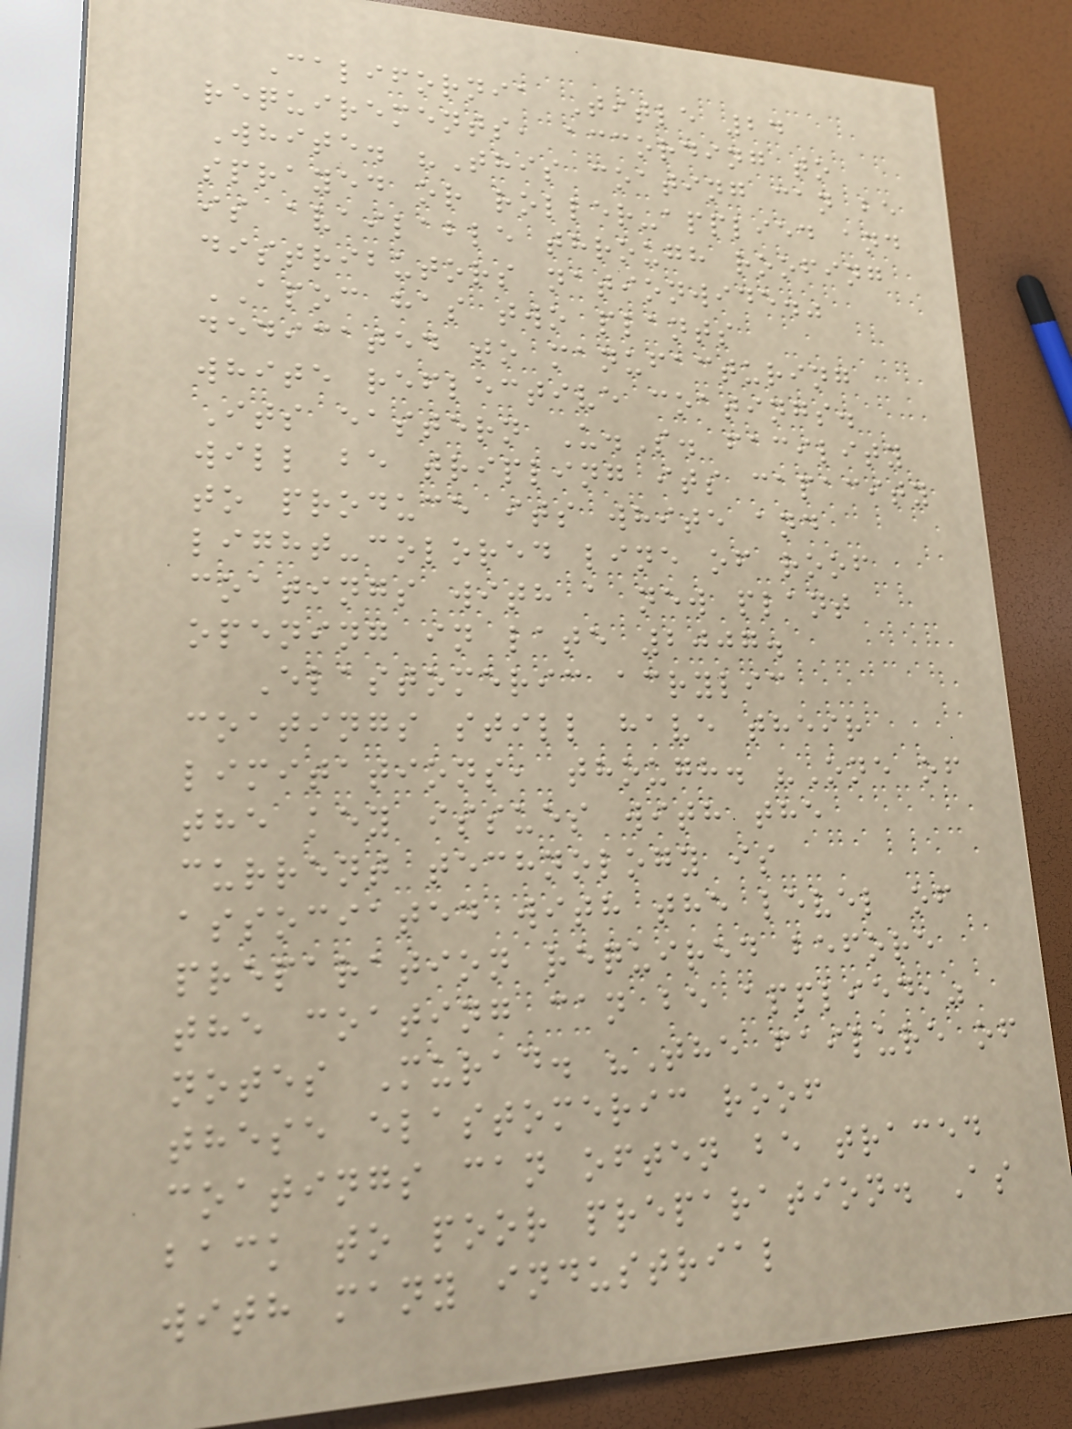California Title 24
requirements, according to
White. "This coating can be
sprayed or roller-applied and
is available through roofing
distributors nationwide."
APOC has two plants
dedicated to manufacturing
white reflective coatings.
Its eastern U.S. facility
will be tripling its capacity
to produce its white and
light-colored line of roof
coatings with a new plant
opening in late 2007.
Elastomeric acrylic
coatings still have their
limitations, though. "One of
the key issues with the
current technology is
associated with the level of
preparation required before
the coating can be applied,"
notes Murad. "The failure of
these elastomeric roof
coatings can often be traced
back to poor preparation. As
with many industrial
